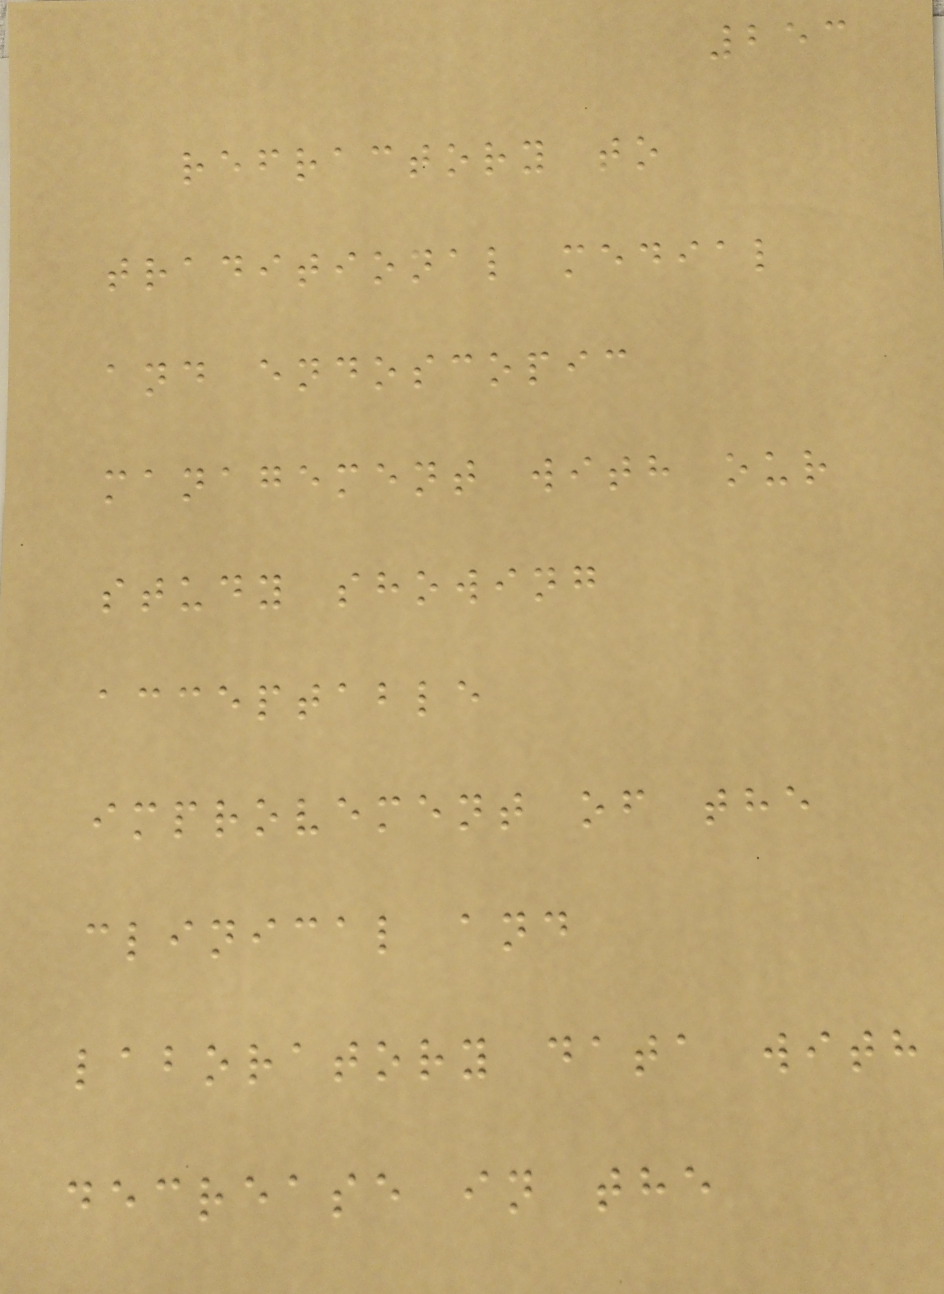253
refractory to
traditional medial
and endoscopic
management with our
study showing
acceptable
improvement of the
clinical and
laboratory data with
decrease in the
